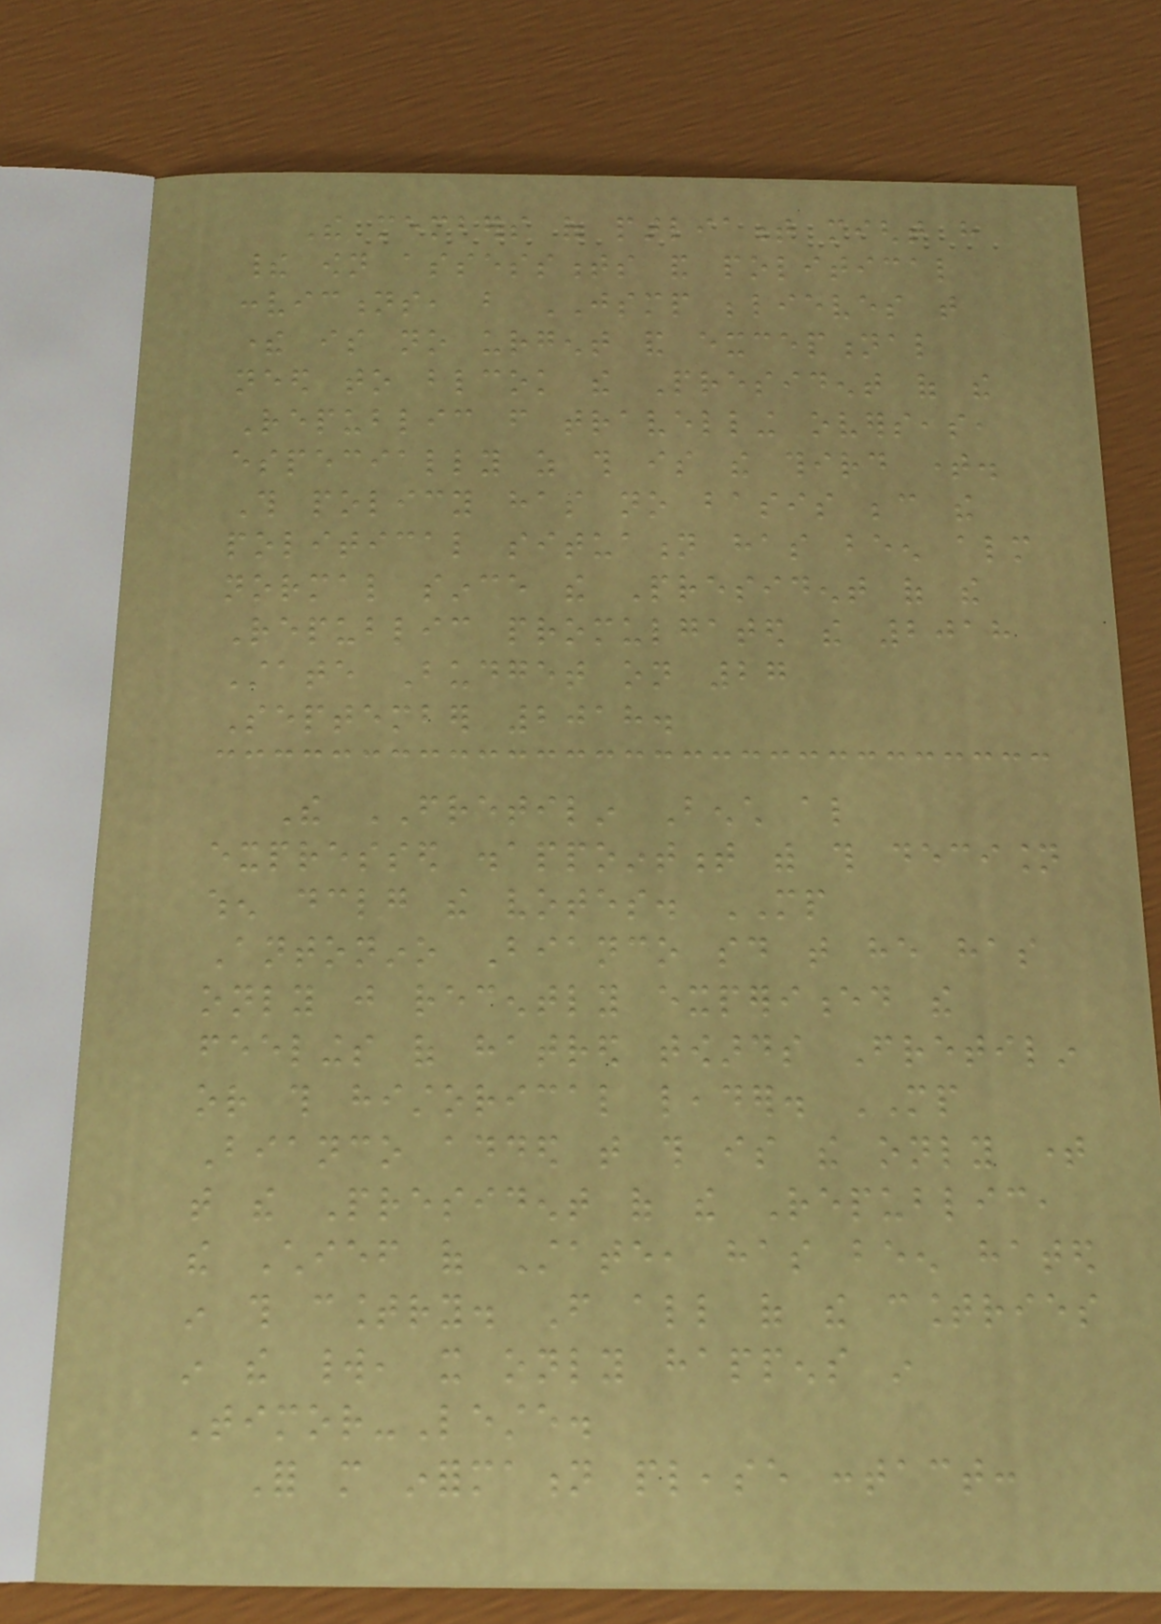The members of parliament might have
their own assessments and political
convictions, but JSMP believes that
there is no urgent and exceptional
need to blcok the President of the
Republic from travelling overseas,
especially as this is the third time.
This policy has no basis because the
political situation has been almost
normal since the President of the
Republic promulgated the 2018
State Budget on 27
September 2018.
The FRETILIN Bench also
expressed disappointment with this decision
when declaring the votes. MP
Antonino Bianco said that he has
only just recently experienced the
feelings of hatred towards Fretilin
or this historical leader. MP
Bianco added that this is the only time
that the President of the Republic,
the Chief of State, has been hated
in this country. From all of the countries
in the world, it only happens in
Timor-Leste.
For more information please contact:
